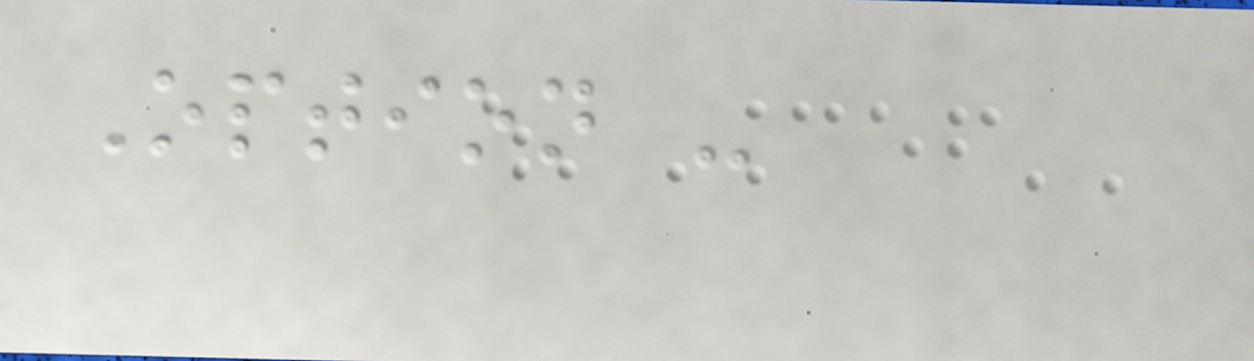Option -
